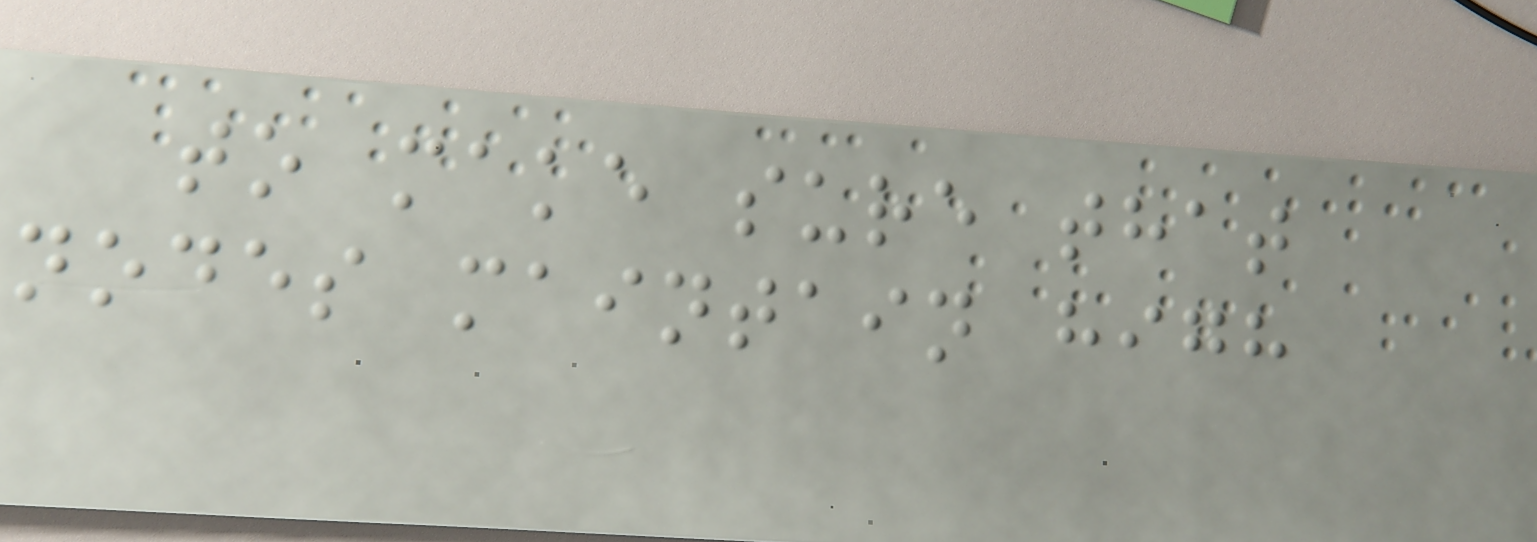to make sure that
nodes maintain high
